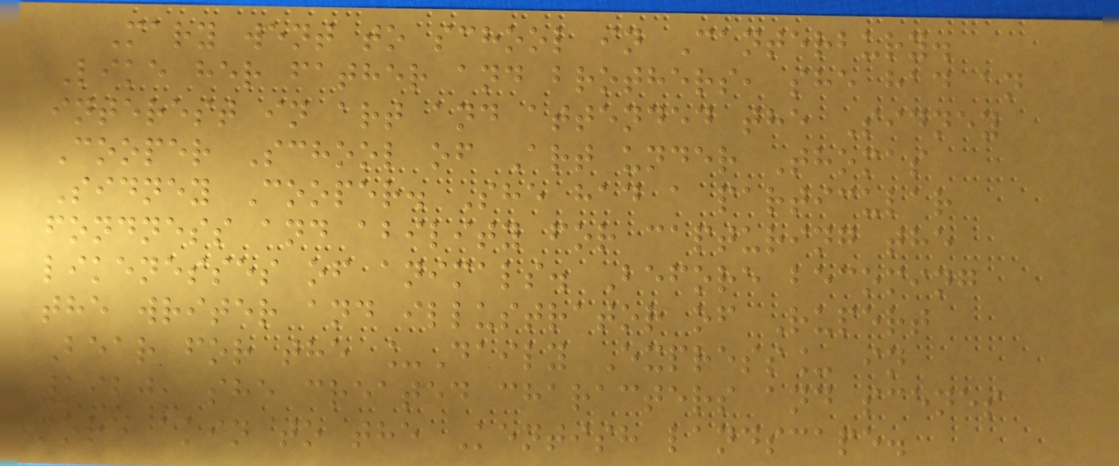Mary went to school in Canterbury.
Like her father and brothers, she had an
interest in art and attended the Sidney
Cooper School of Art under Thomas
Sidney Cooper. She had a particular
fondness and ability for capturing the
likenesses of animals. Before becoming
the writer and illustrator of Rupert
Bear for the _Daily Express_ in
1920, she created characters and scenes
more akin to the Kentish landscape.
